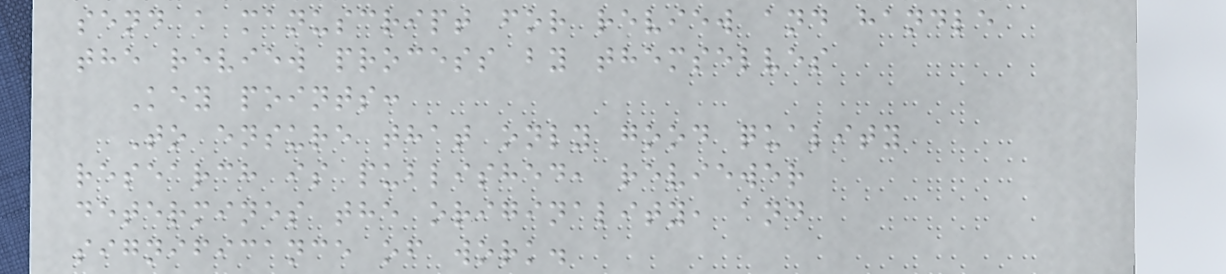send a manuscript for review and handle
the review process by themselves
Key points:
To ensure that only good quality
research is published, reviewer
determines the originality, and
significance of work.
